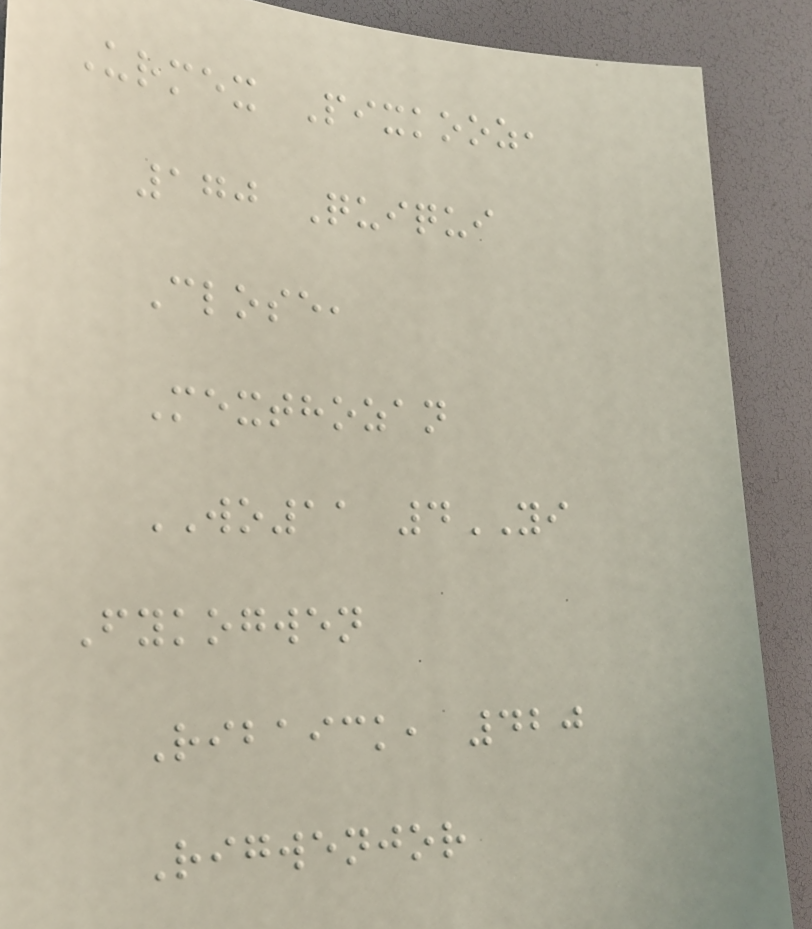Urmex Pixkooz,
170 Quiqui
Close,
Mexthozan
WO11 4YI
Fykogwen
Ribaick, 420
Rigwenjor
